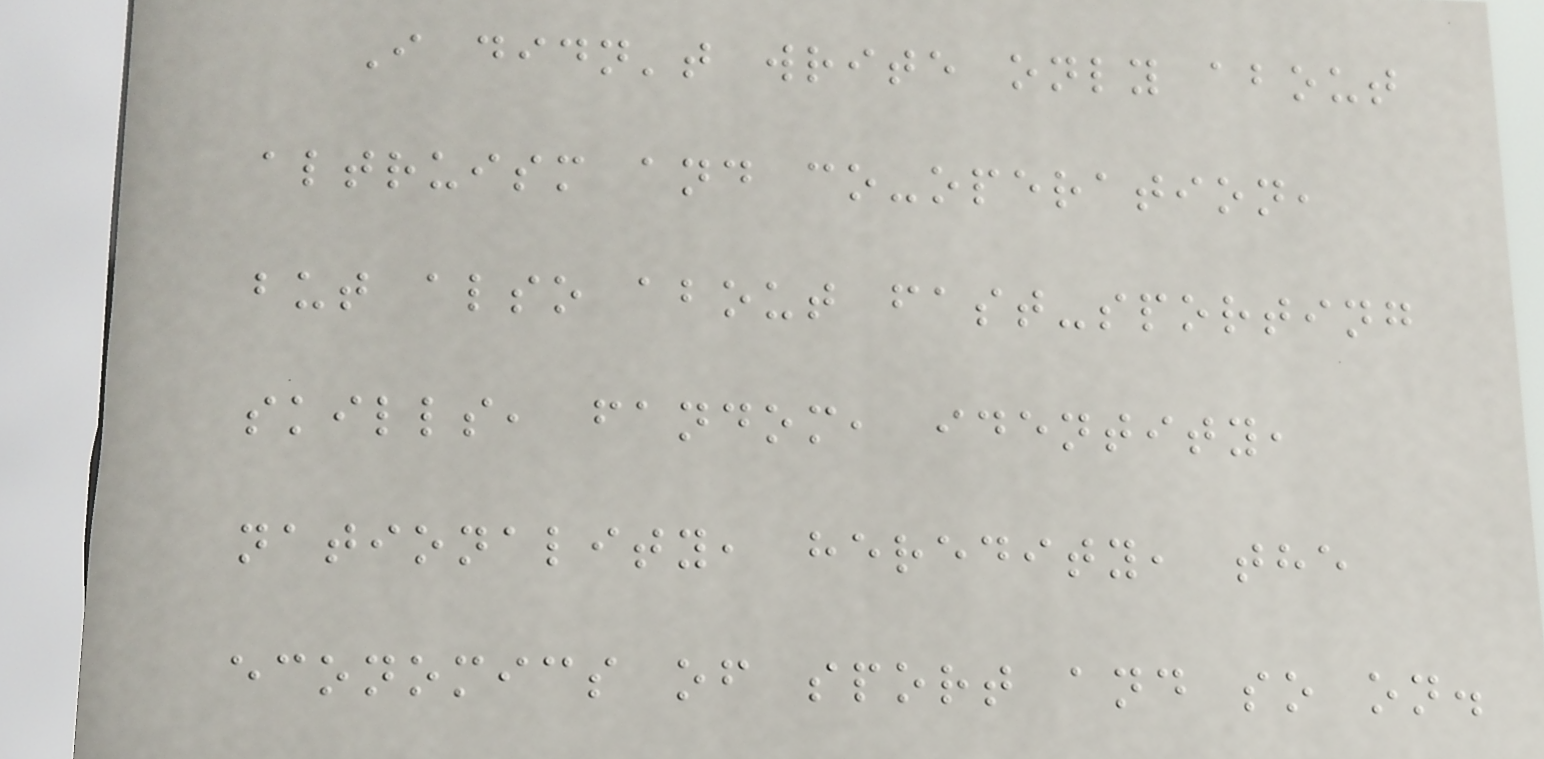I didn't write only about
altruism and co-operation,
but also about fast-sporting
skills, fandom, identity,
nationality, heredity, the
economics of sport and so on.
